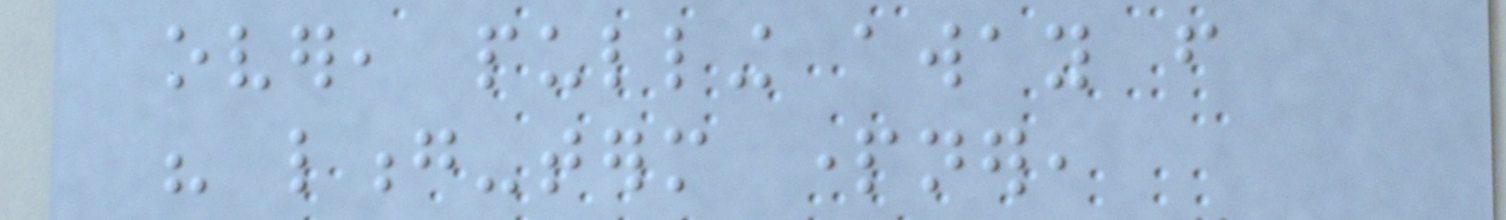over, pulling away from
his long-term partner,
